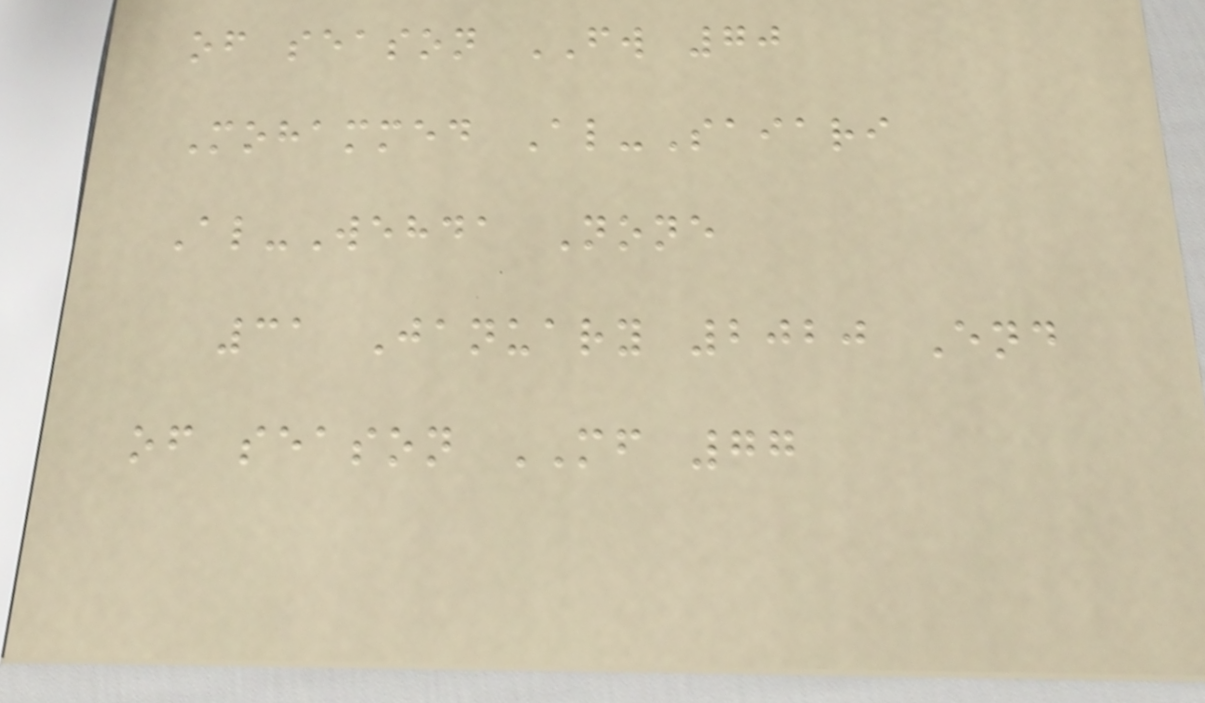of season FW 70
Mohammed Al-Saiari
Al-Wehda None
31 January 2020 End
of season MF 77
